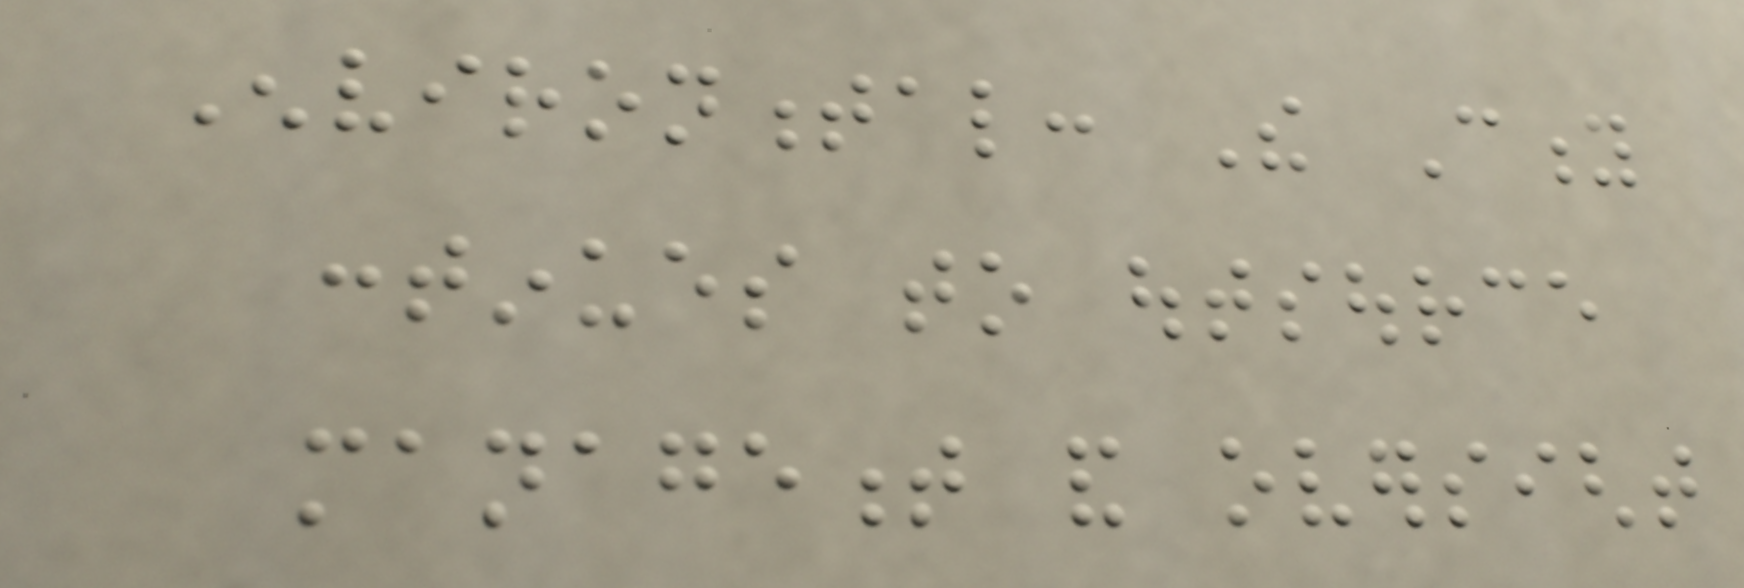Environmental: The City
continues to outsource
management and oversight
